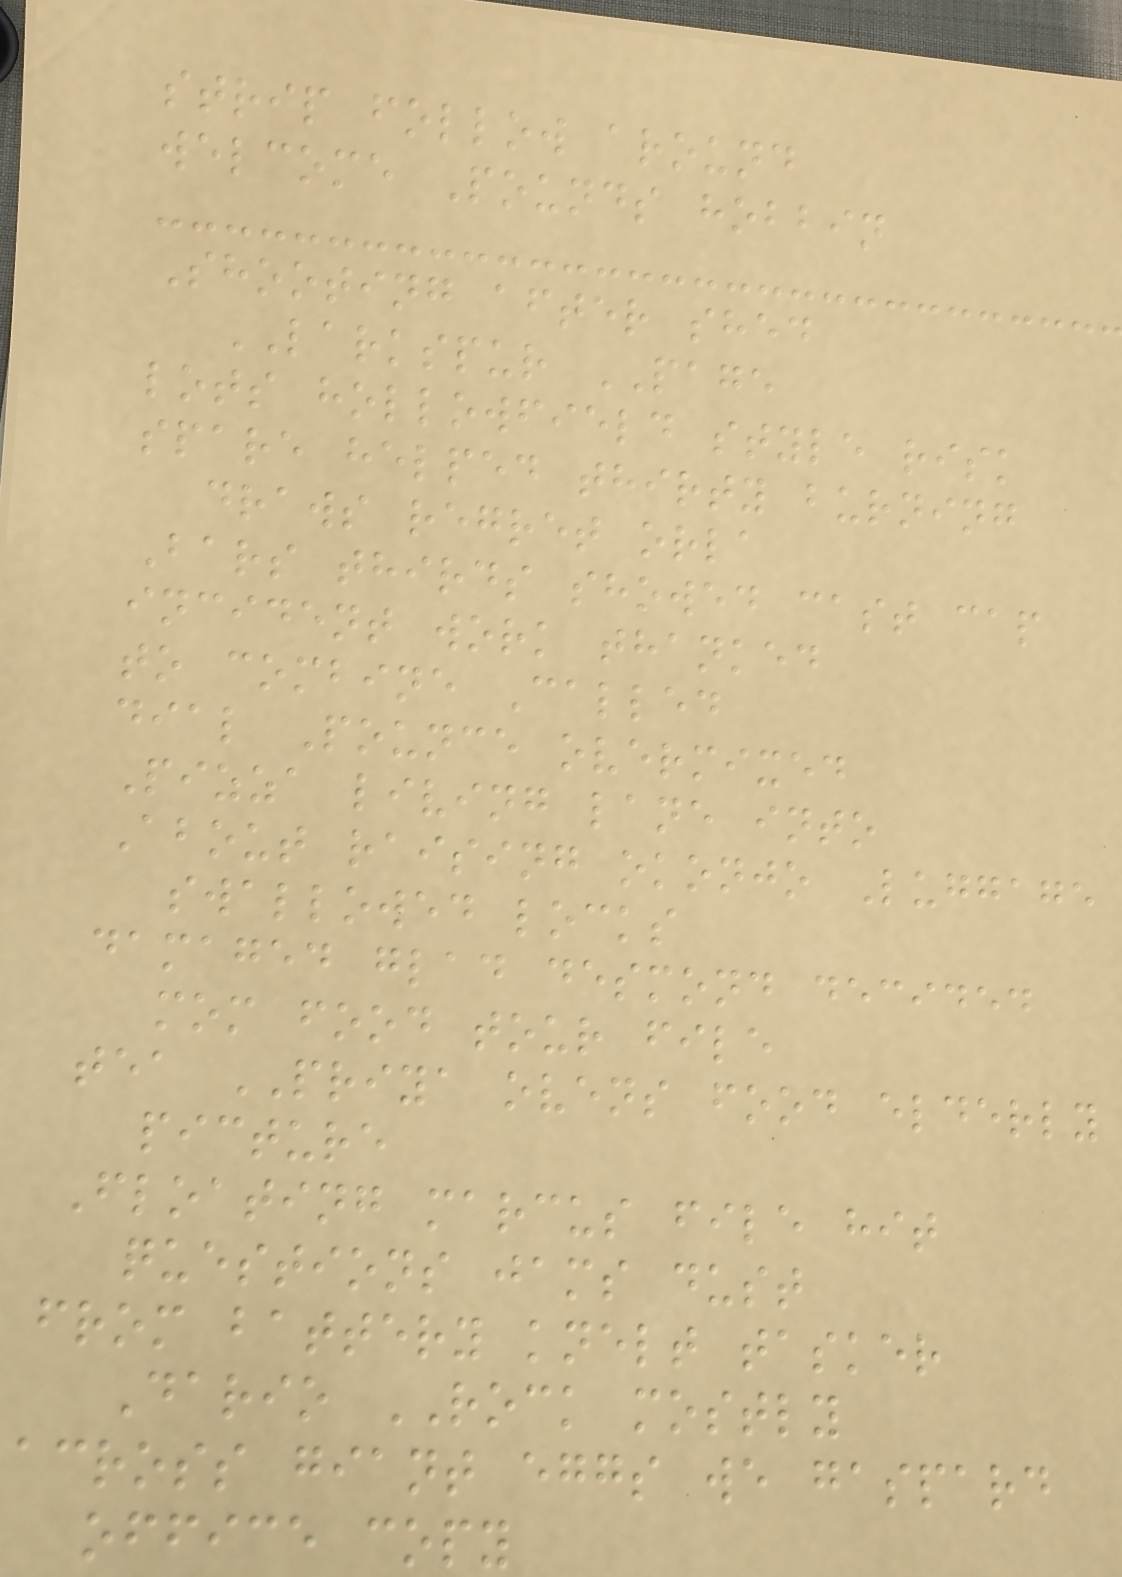strip follow around
welcome Pounds hobbin
Shooting after shed
LARKSPUR PAGE
lots hollowfield style risk
spare helped thirty burning
draws regret orla
Bars thirds showed cast cap
incident work thanked
to combine Called
dial Pounce overmixed
Pizza living lane into
About raising okonjo Luggage
swallowed locks
damaged glad desmond decided
mom food tour file
tea PRIYA ovens food elderly
picture
Floating marcus file hit
questions jams dust
from battery knelt tasker
Dario ROCK mostly
across giant eggs we gaspard
office copy
